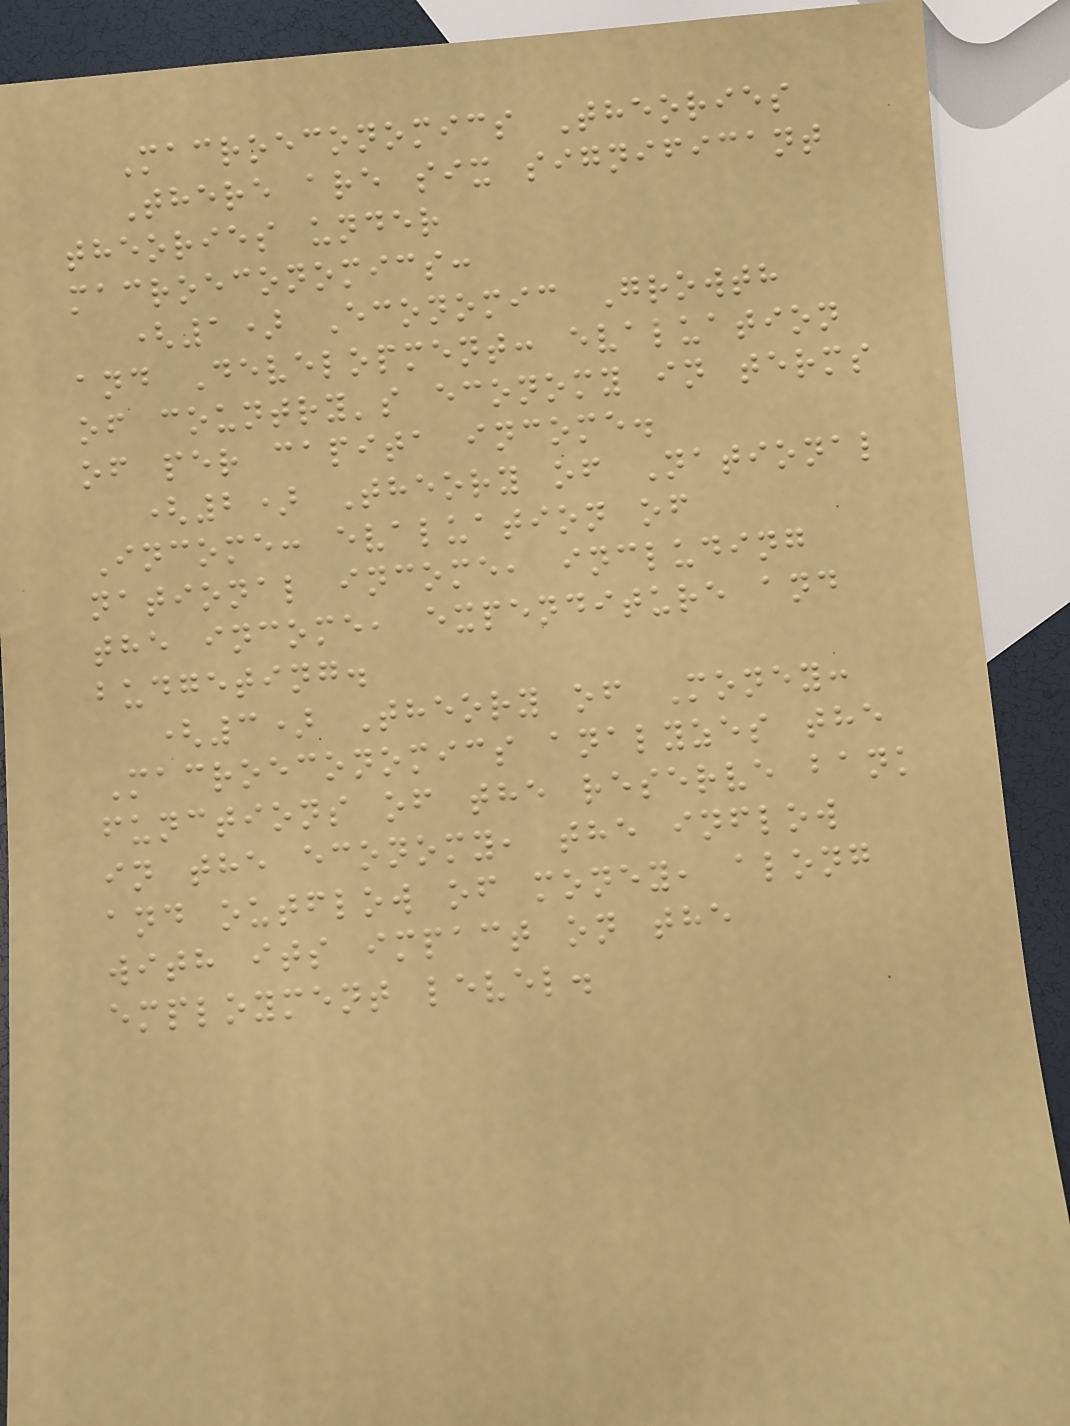Macroeconomics Theories
There are six significant
theories under
macroeconomics:
(1) Economic Growth
and Development: evaluation
of country's economy in terms
of per capita income.
(2) Theory of National
Income: evaluation of
national income, including
the income, expenditure and
budgeting.
(3) Theory of Money:
Macroeconomics analyzes the
functions of the reserve bank
in the economy, the inflow
and outflow of money, along
with its impact on the
employment level.
